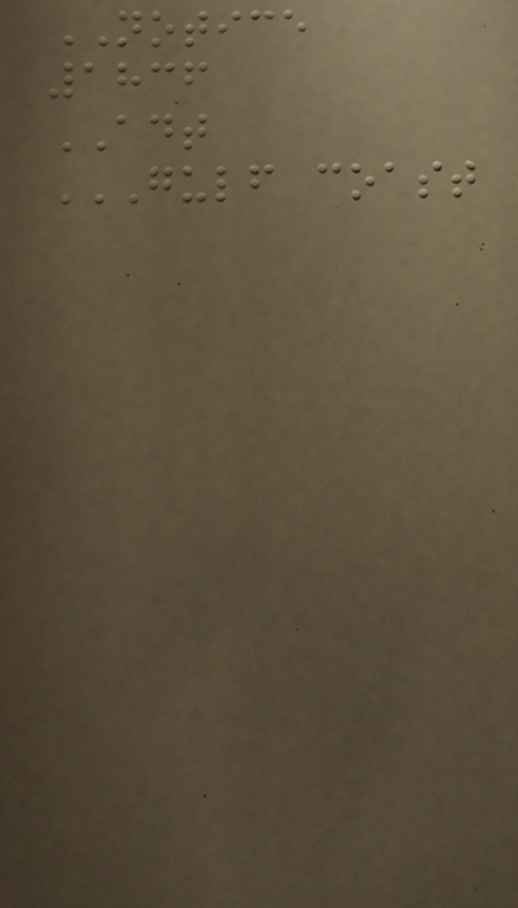NOTICE
1836
ADT
GULF COAST
